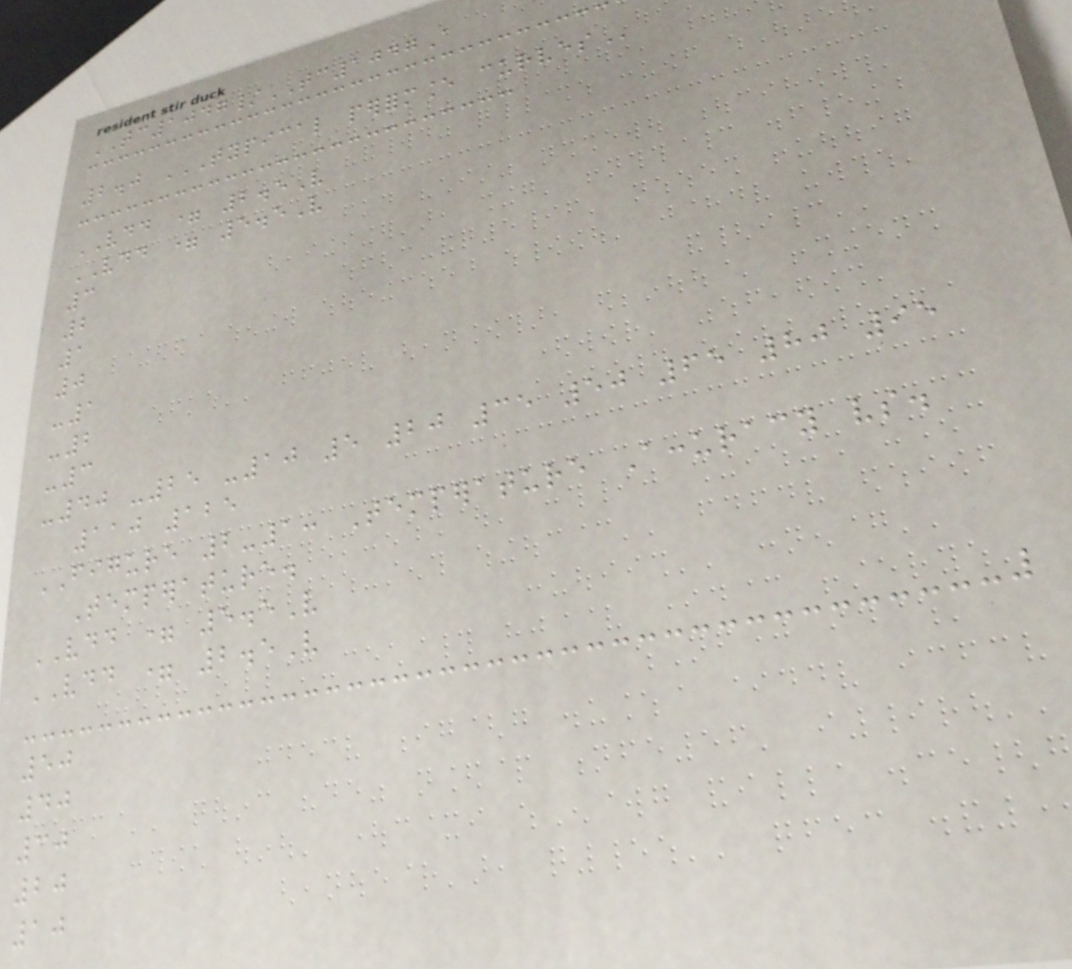TC1047/TC1047A
2.0 TYPICAL PERFORMANCE CURVES
VDD = 2.5V
VDD = 5.5V
3
2
1
0
-1
-2
-3
-40 -25 -10 5 20 35 50 65 80 95
110 125
FIGURE 2-1: Temperature Accuracy vs.
Temperature.
VDD = 5.5V
VDD = 2.5V
50
40
30
20
10
